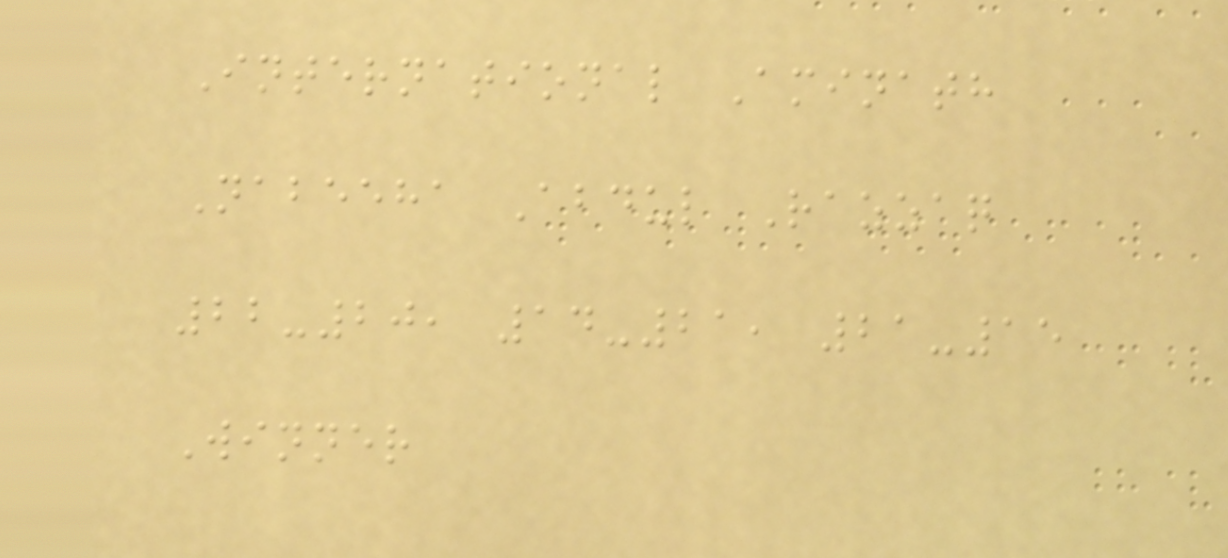International Aminath
Nabeeha Abdul Razzaq
22-20, 14-21, 21-15
Winner
